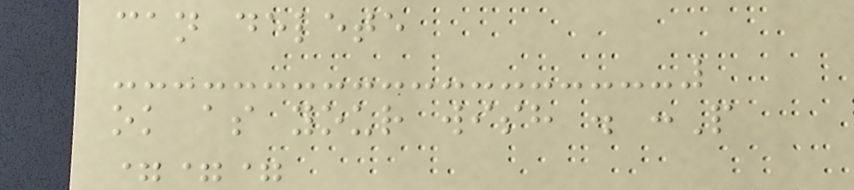can delete
ok as your wish . :P
===
